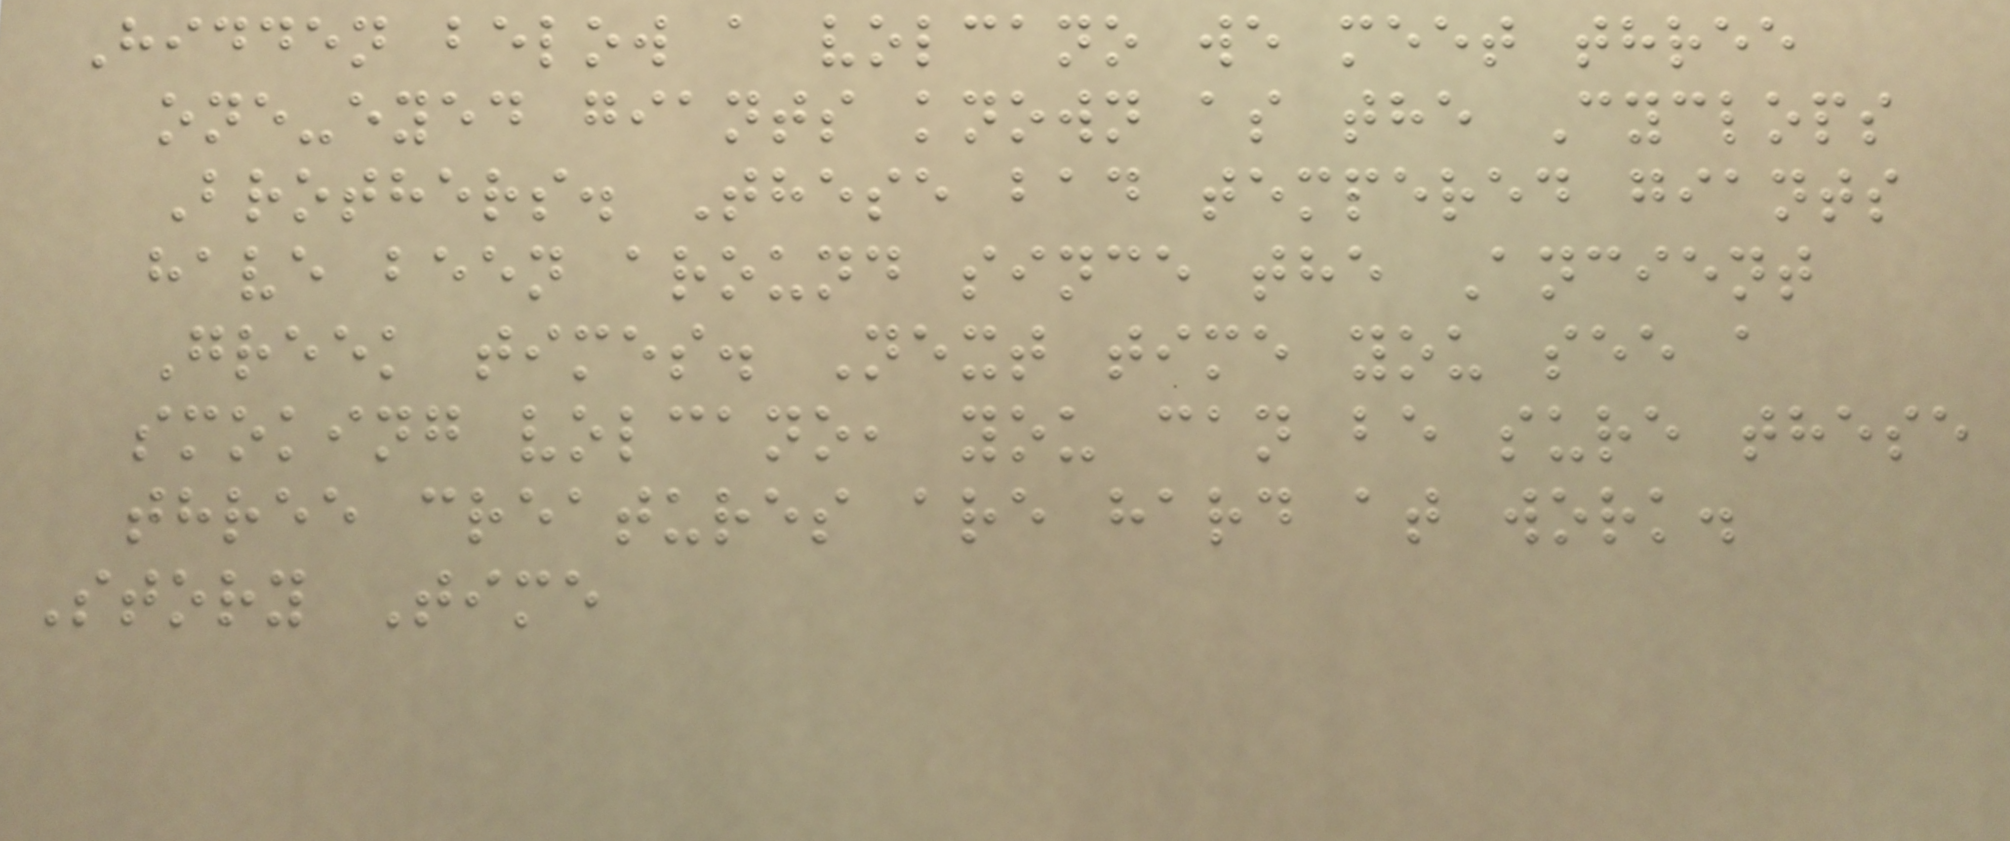Hidden below a volcano we meet three
one-eyed giants known as the Cyclops
Brothers. These bad tempered giants
have been around since the Ancient
Greek times. Next time you see a
smoking volcano, you can be sure these
three creatures are hard at work.
Story Time
